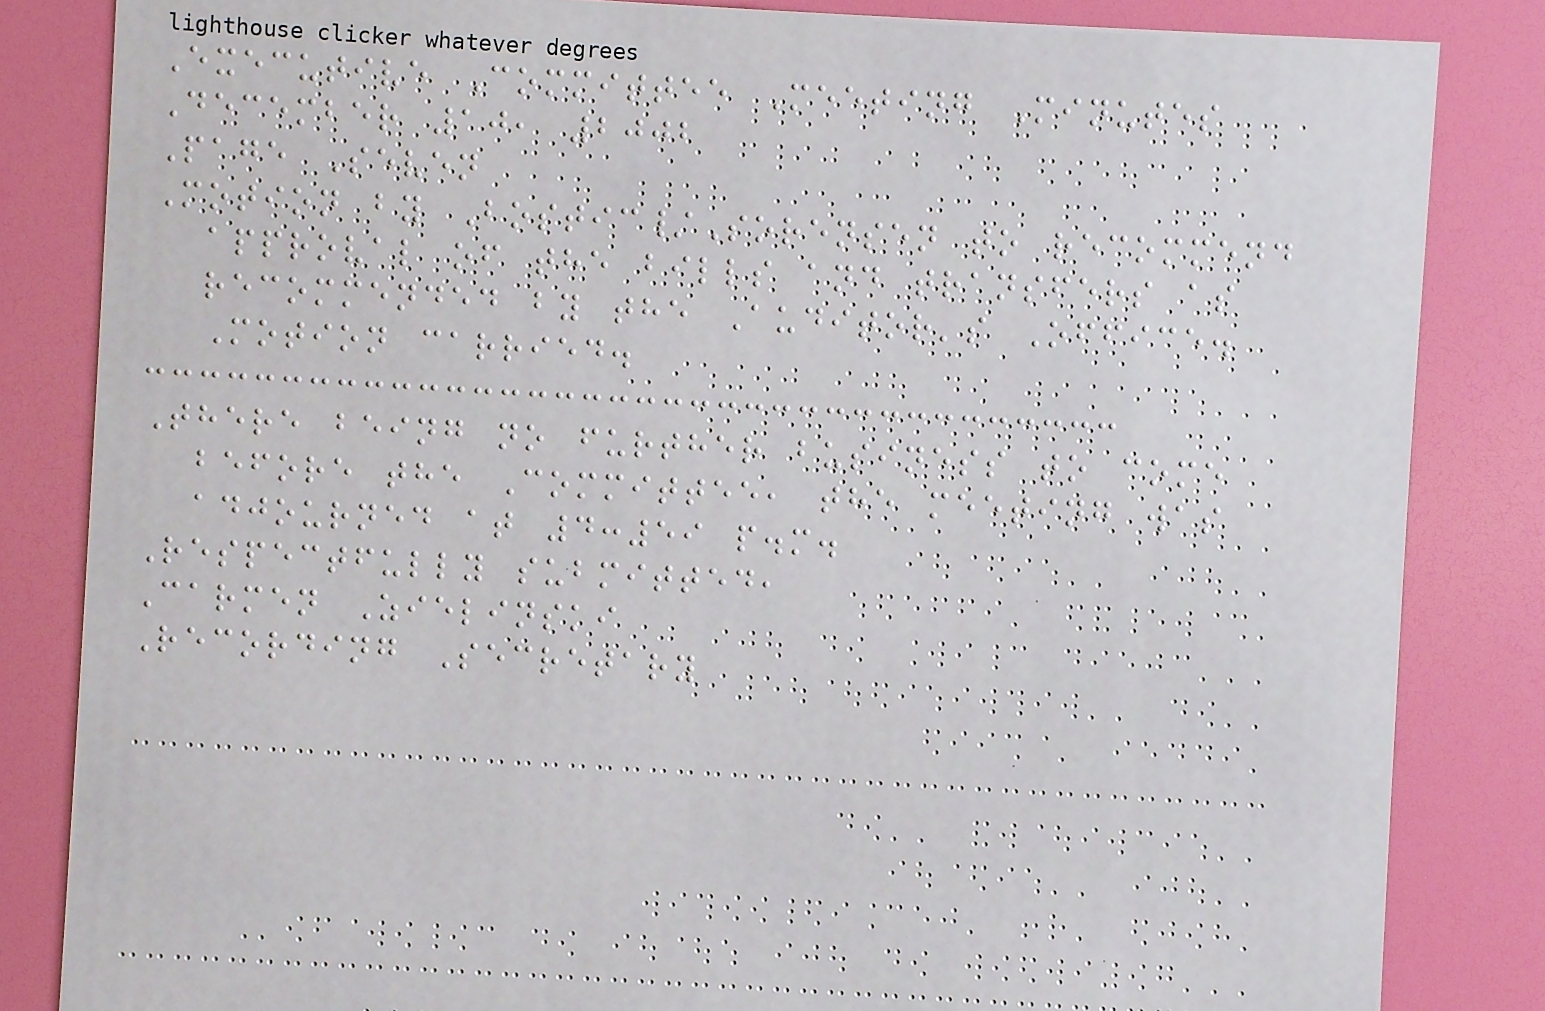Executive Committee Meeting Minutes
December 10, 2002
Page Seven
Motion by Bostic/Sorensen to recommend
approval of the bills and transfers as
recommended by the Auditor's Office.
Motion carried.
There being no further business to come
before the Committee, the meeting was
adjourned at 4:59 p.m.
Respectfully submitted,
Carmen Zielinski
Recording Secretary
